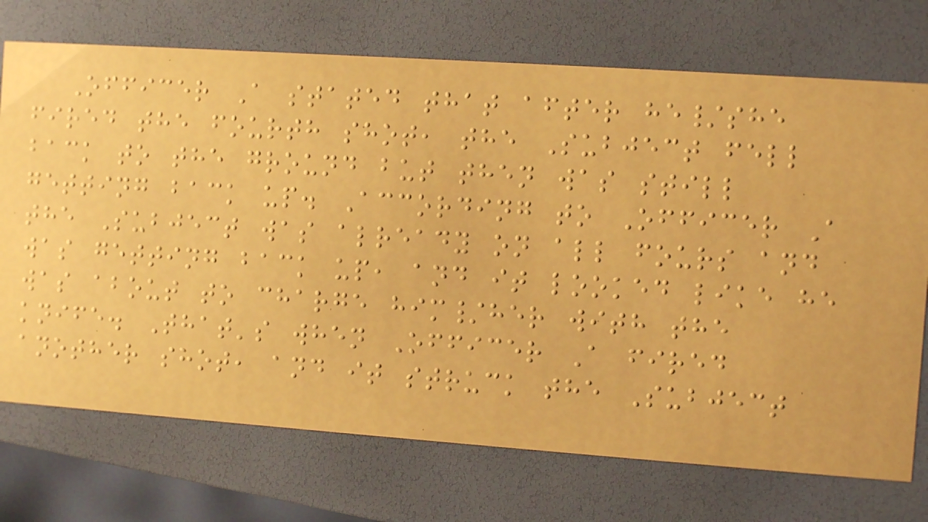Officer A stated that after he/she
fired the fourth shot, the Subject fell
back to the ground but then was still
getting back up. According to Officer A
the Subject was already on all fours and
was getting back up, and it looked like he
was about to charge him/her with the
knife. That's when Officer A fired
another shot, and it struck the Subject
